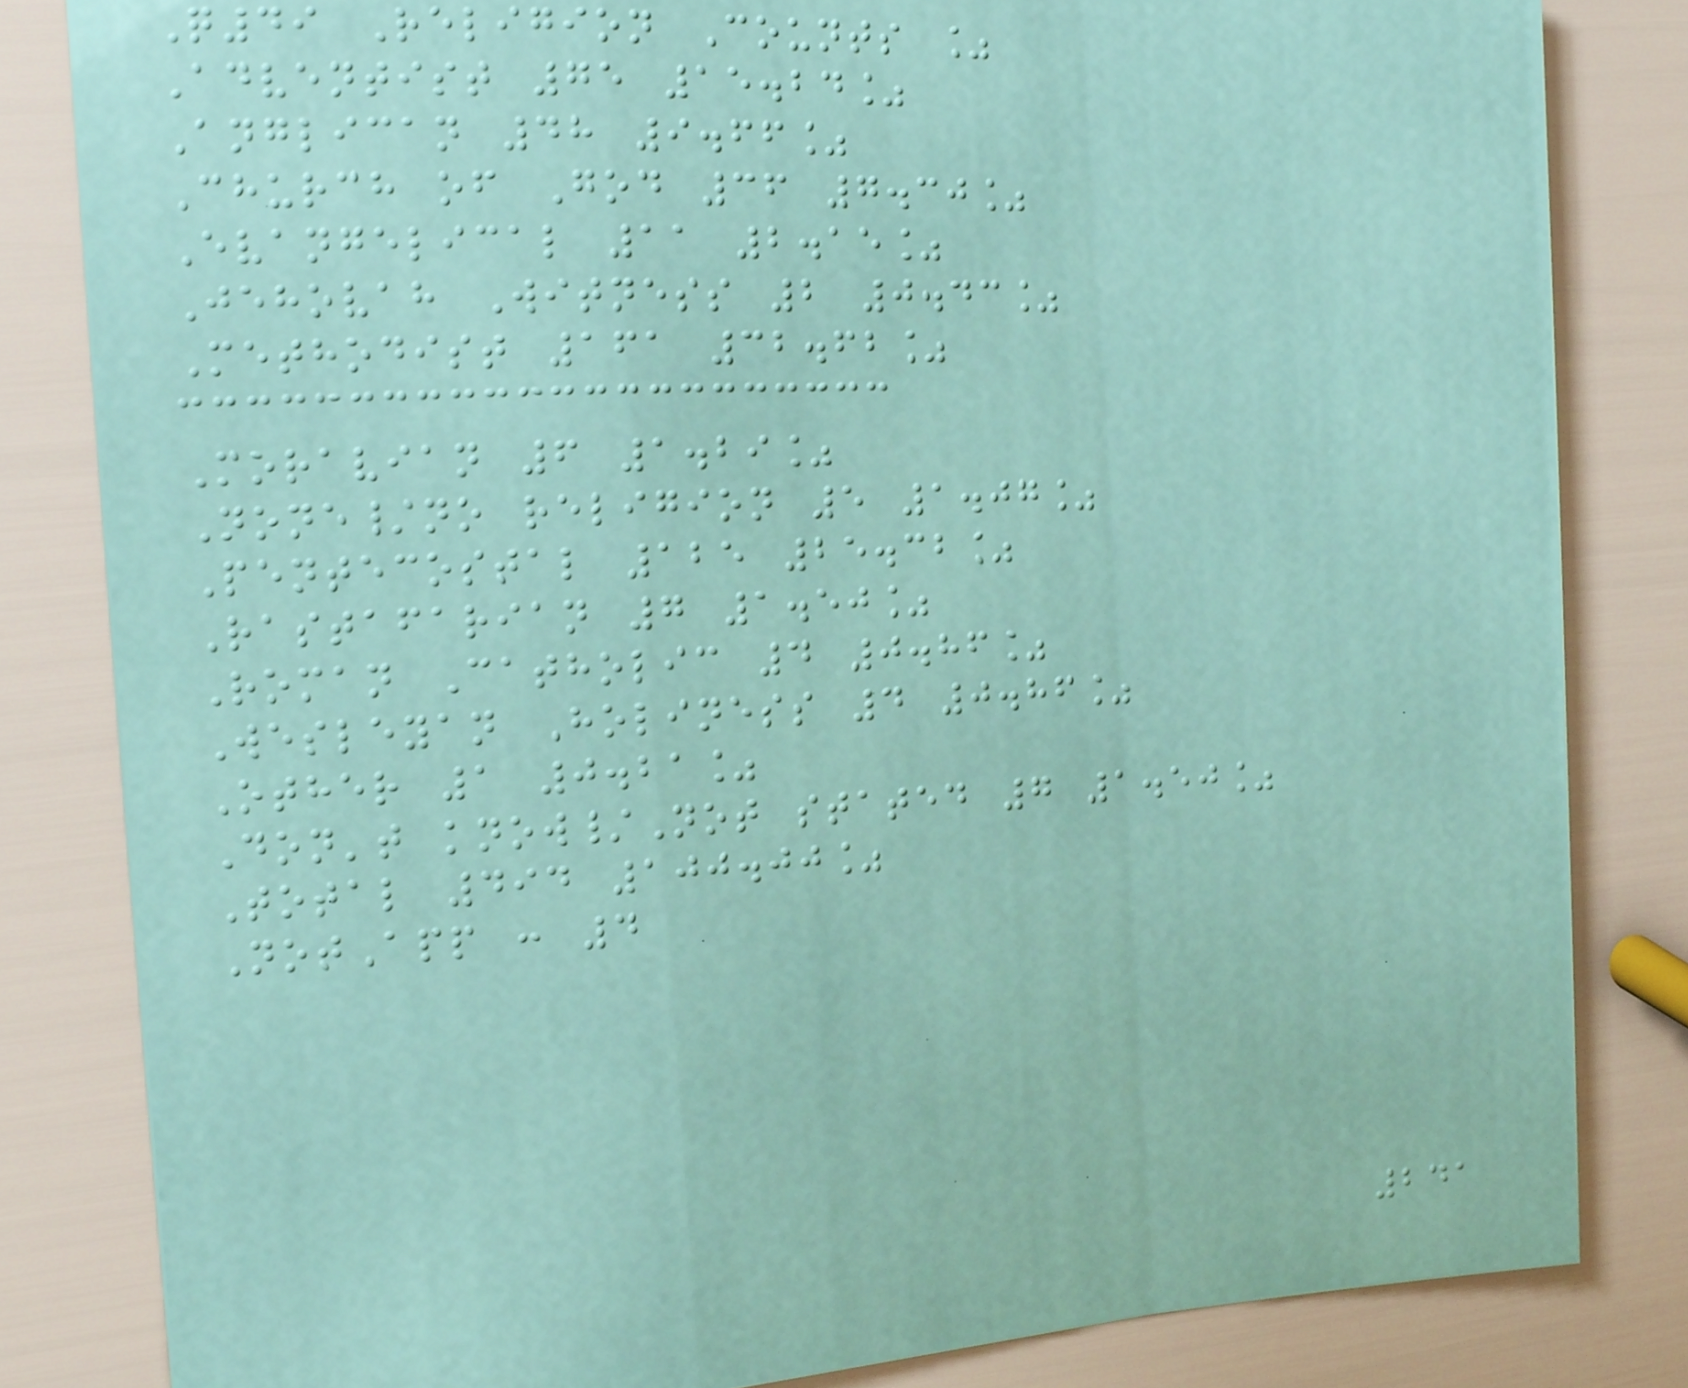Q49 Religion Counts %
Adventist 75 15.24%
Anglican 48 9.66%
Church of God 36 7.30%
Evangelical 11 2.15%
Jehovah Witness 2 0.43%
Methodist 161 32.62%
Moravian 6 1.29%
None/no religion 5 1.07%
Pentecostal 125 25.32%
Rastafarian 7 1.50%
Roman Catholic 4 0.86%
Wesleyan Holiness 4 0.86%
Other 1 0.21%
Don't know/Not stated 7 1.50%
Total 494 100.00%
NotApp : 4
241
